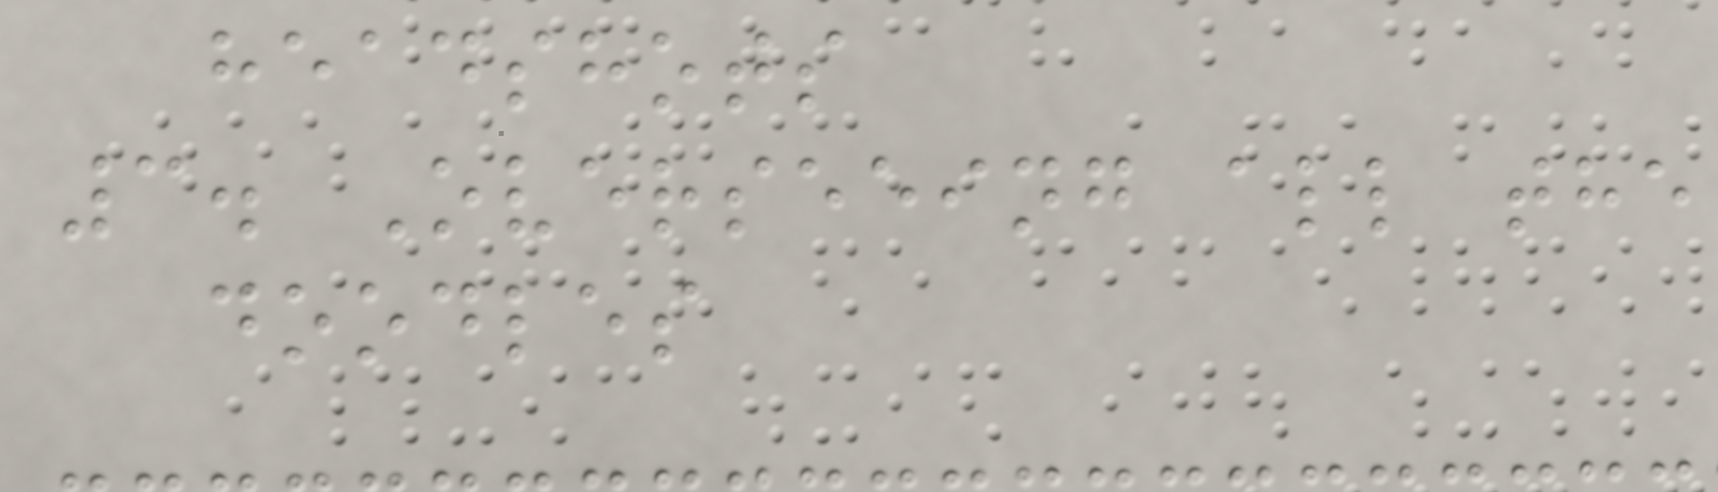headshots
3. Overseeing all the
doodles
